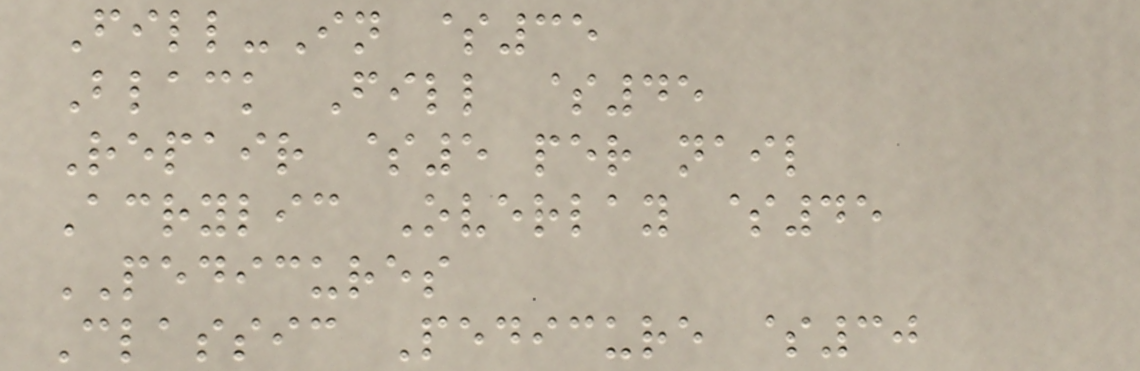Fill-In $35
Black Fill $45
Repair $5 per nail
Acrylic Overlay $45
PEDICURES
Classic Pedicure $30
